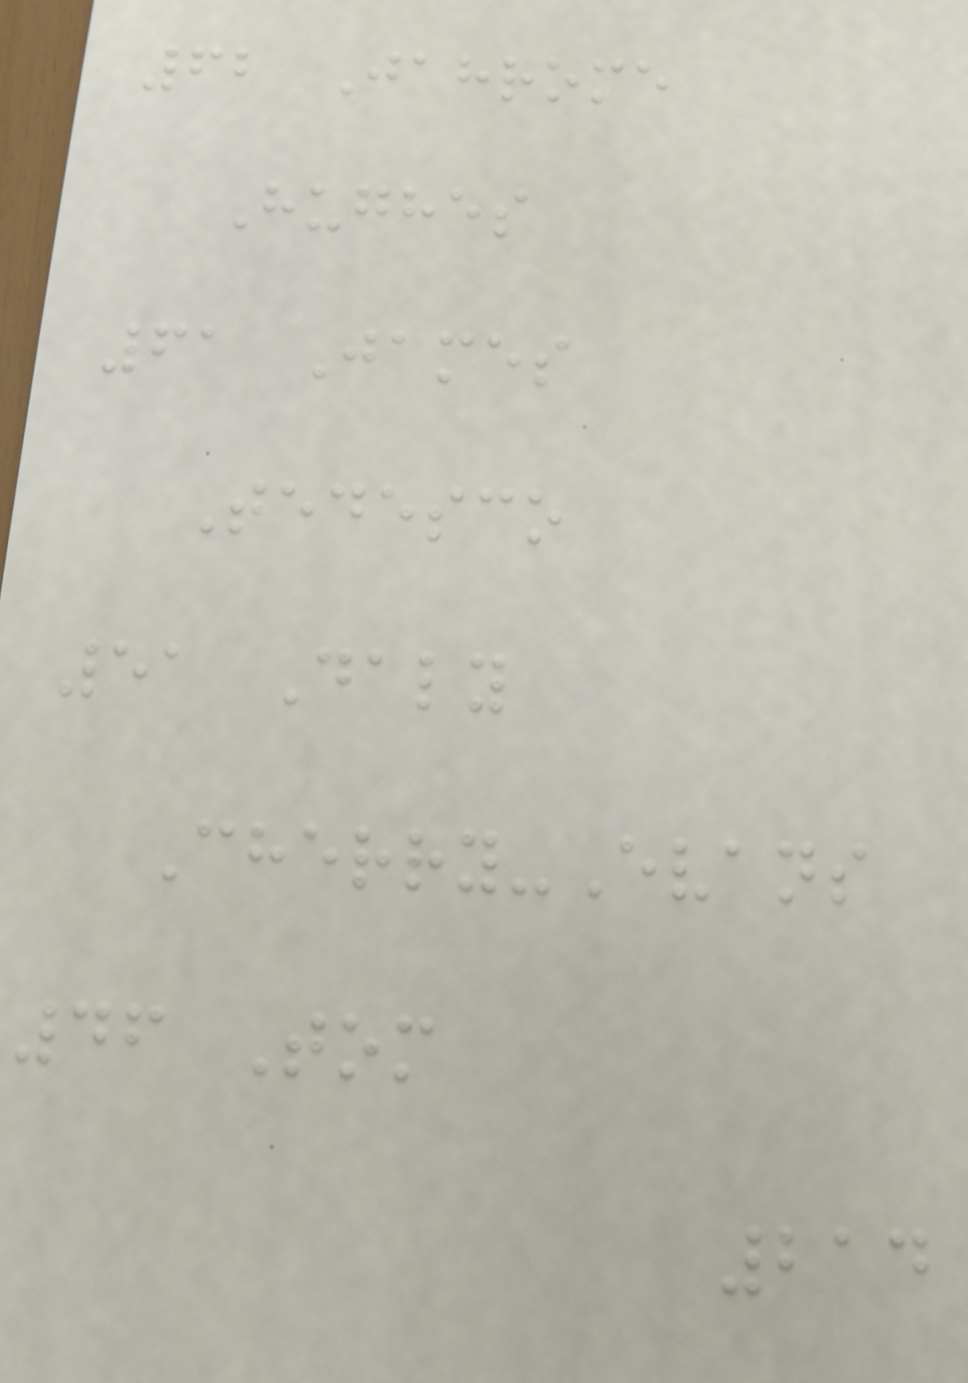62 Jahrome
Hughes
61 James
Tedesco
51 Daly
Cherry-Evans
46 Tom
214
